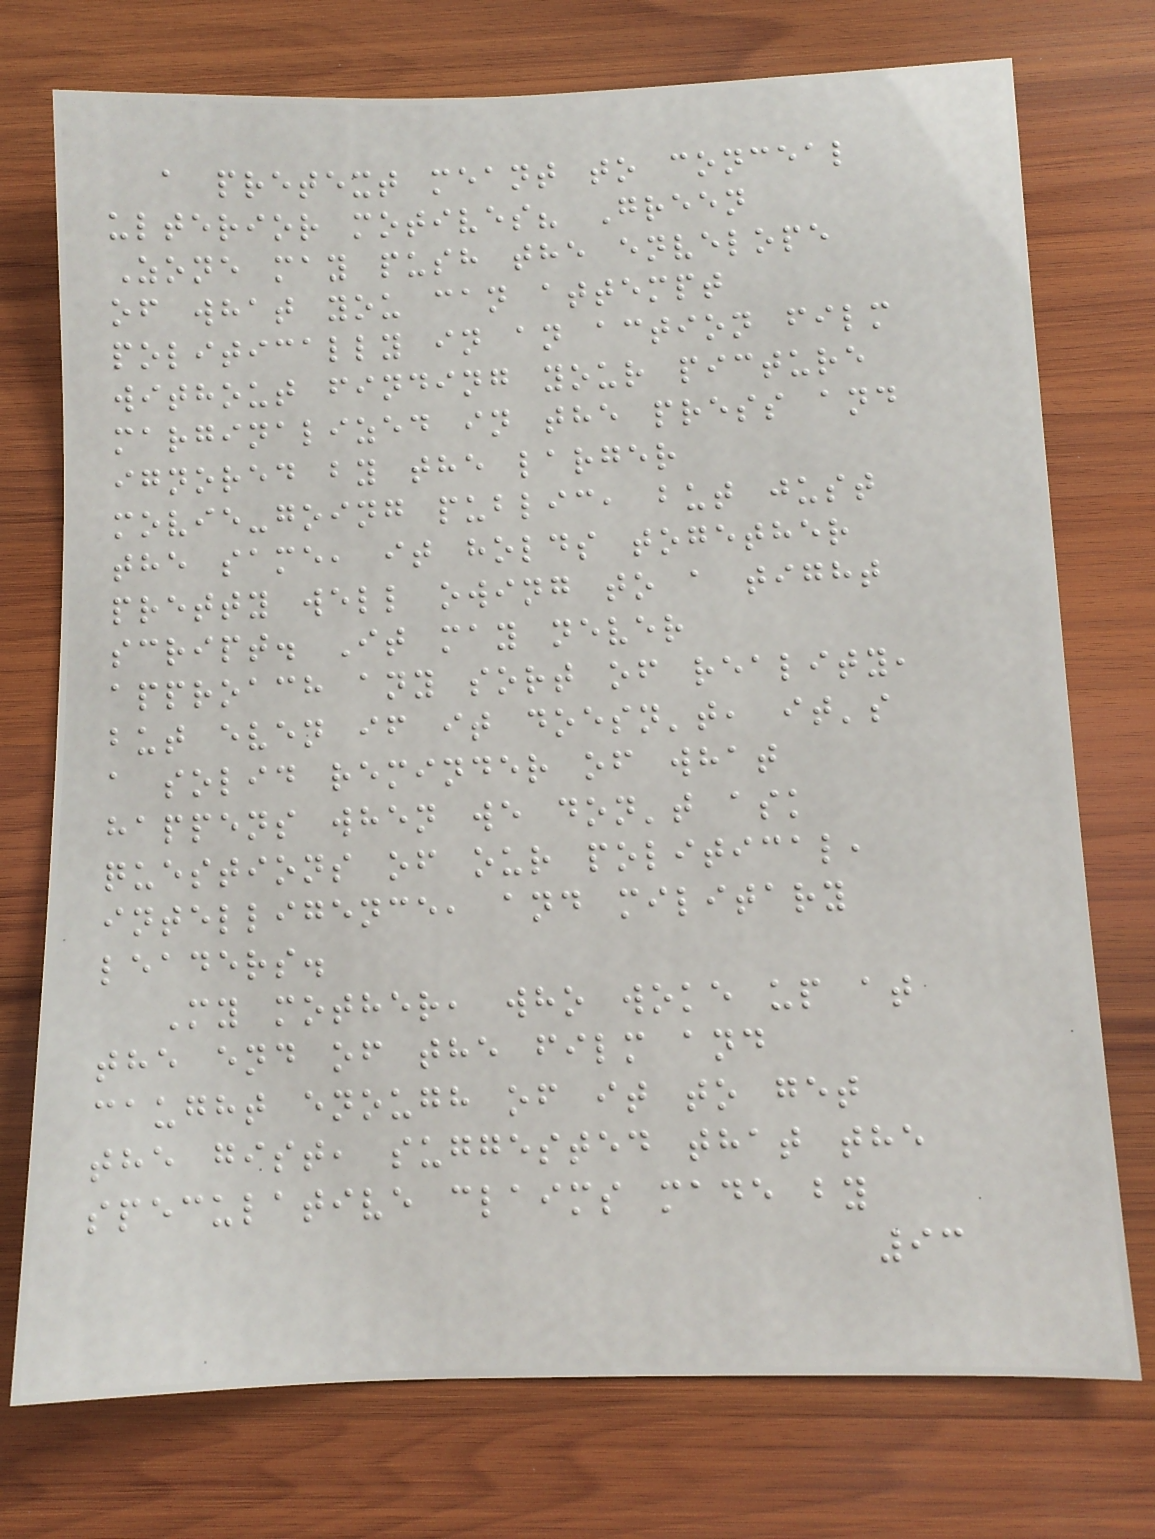a pretext meant to conceal
ulterior motives? Green
Zone may push the envelope
of what you can attempt
politically in an action film
without finding your picture
marginalized in the press and
ignored by the larger
movie-going public, but just
the same, it holds together
pretty well owing to a tight
script. It may never
approach any sort of reality,
but even if it doesn't, it's
a solid reminder of what
happens when we don't ask
questions of our political,
intelligence, and military
leaders.
My mother, who woke up at
the end of the film and
caught enough of it to get
the gist, suggested that the
speculative claims made by
93
